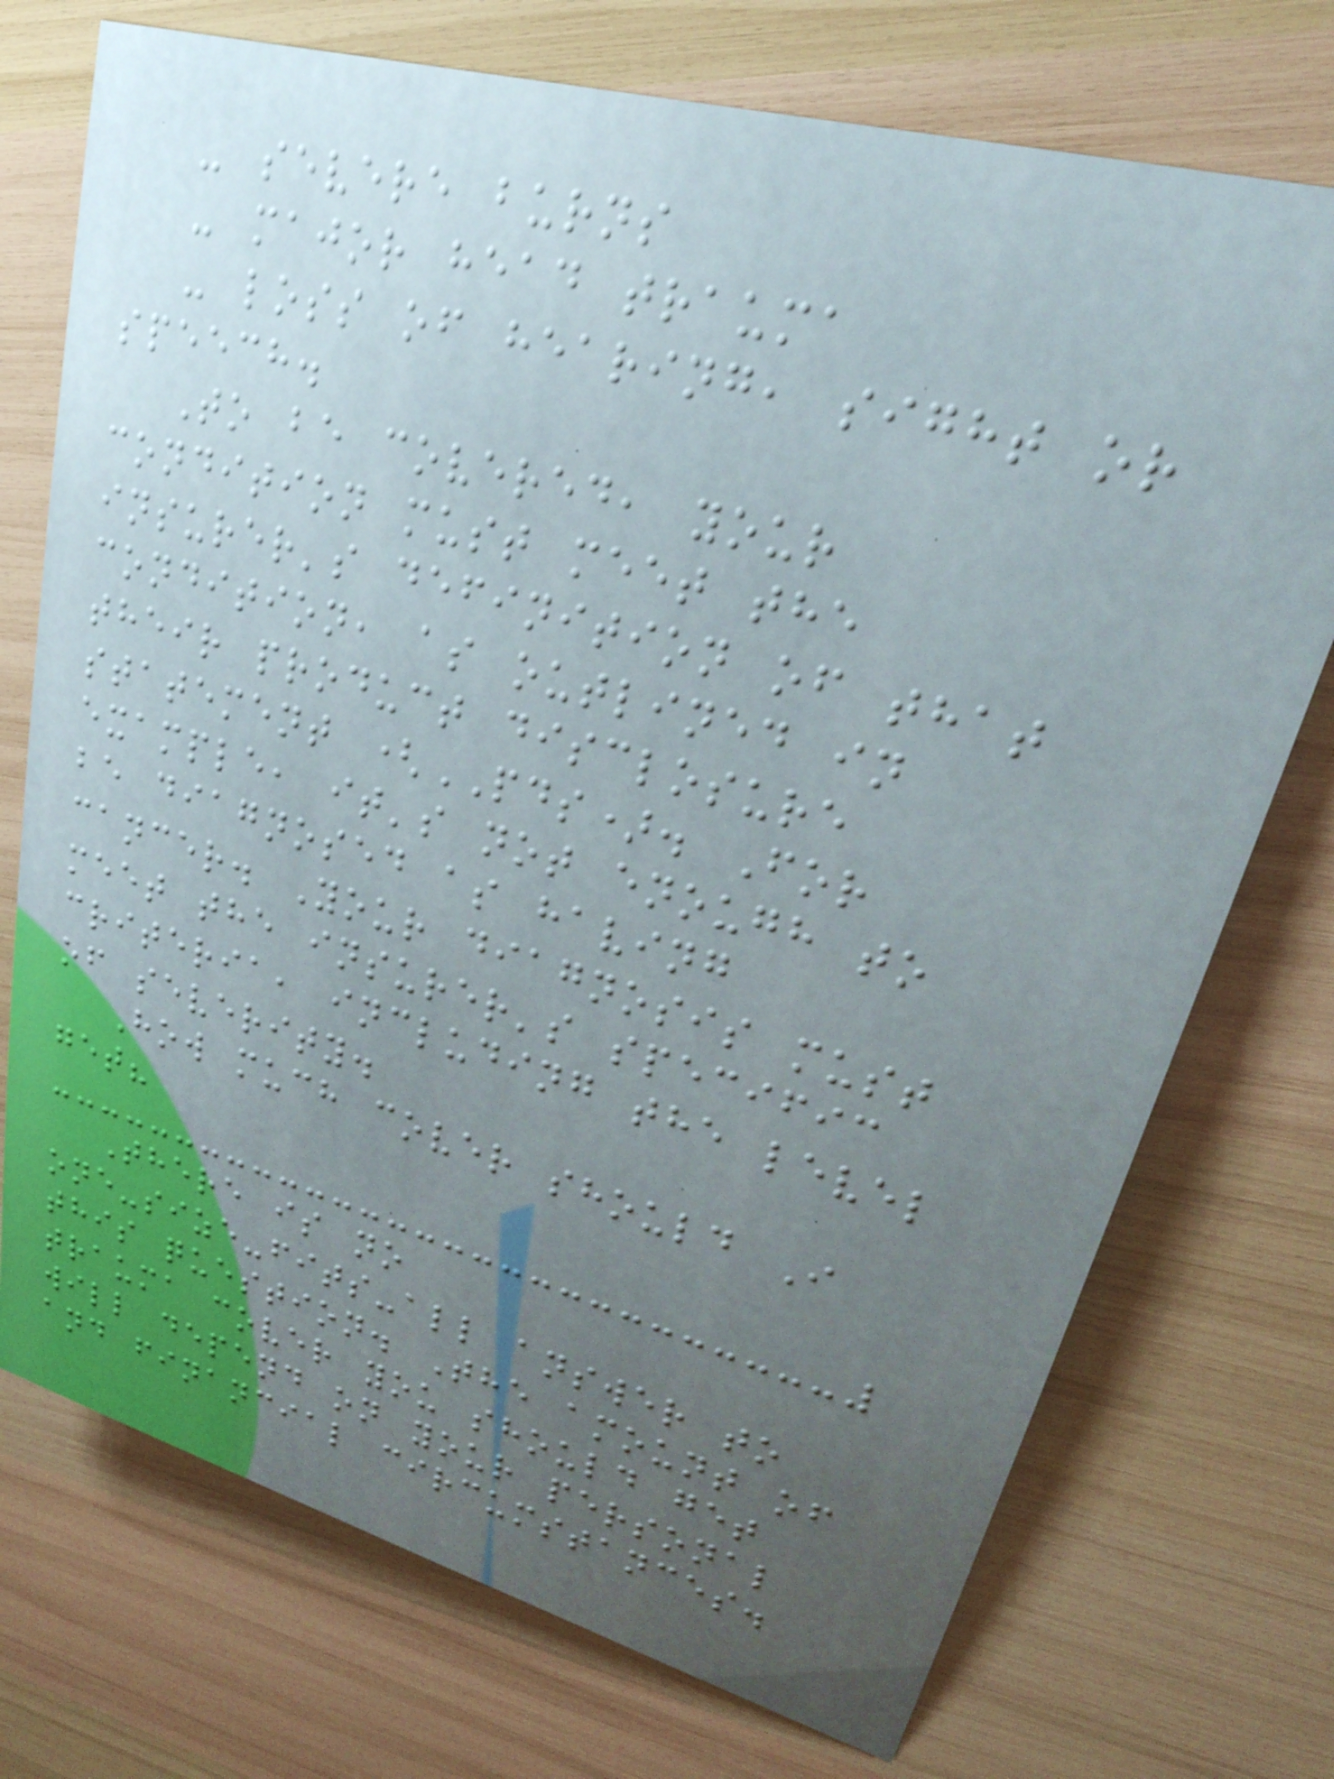- severe burns
- major head trauma
- loss of hearing, sight or
speech.
To be covered, your
condition must meet the
insurer's definition of that
condition, as outlined in
their product disclosure
statement (PDS). For
example, it's not enough to
be diagnosed as having
cancer. Your diagnosis must
meet the insurer's specific
criteria, including the level
of severity.
How much cover should I
get?
There is no
one-size-fits-all answer to
this question. The amount of
trauma cover you should get
will depend on your personal
and financial circumstances.
